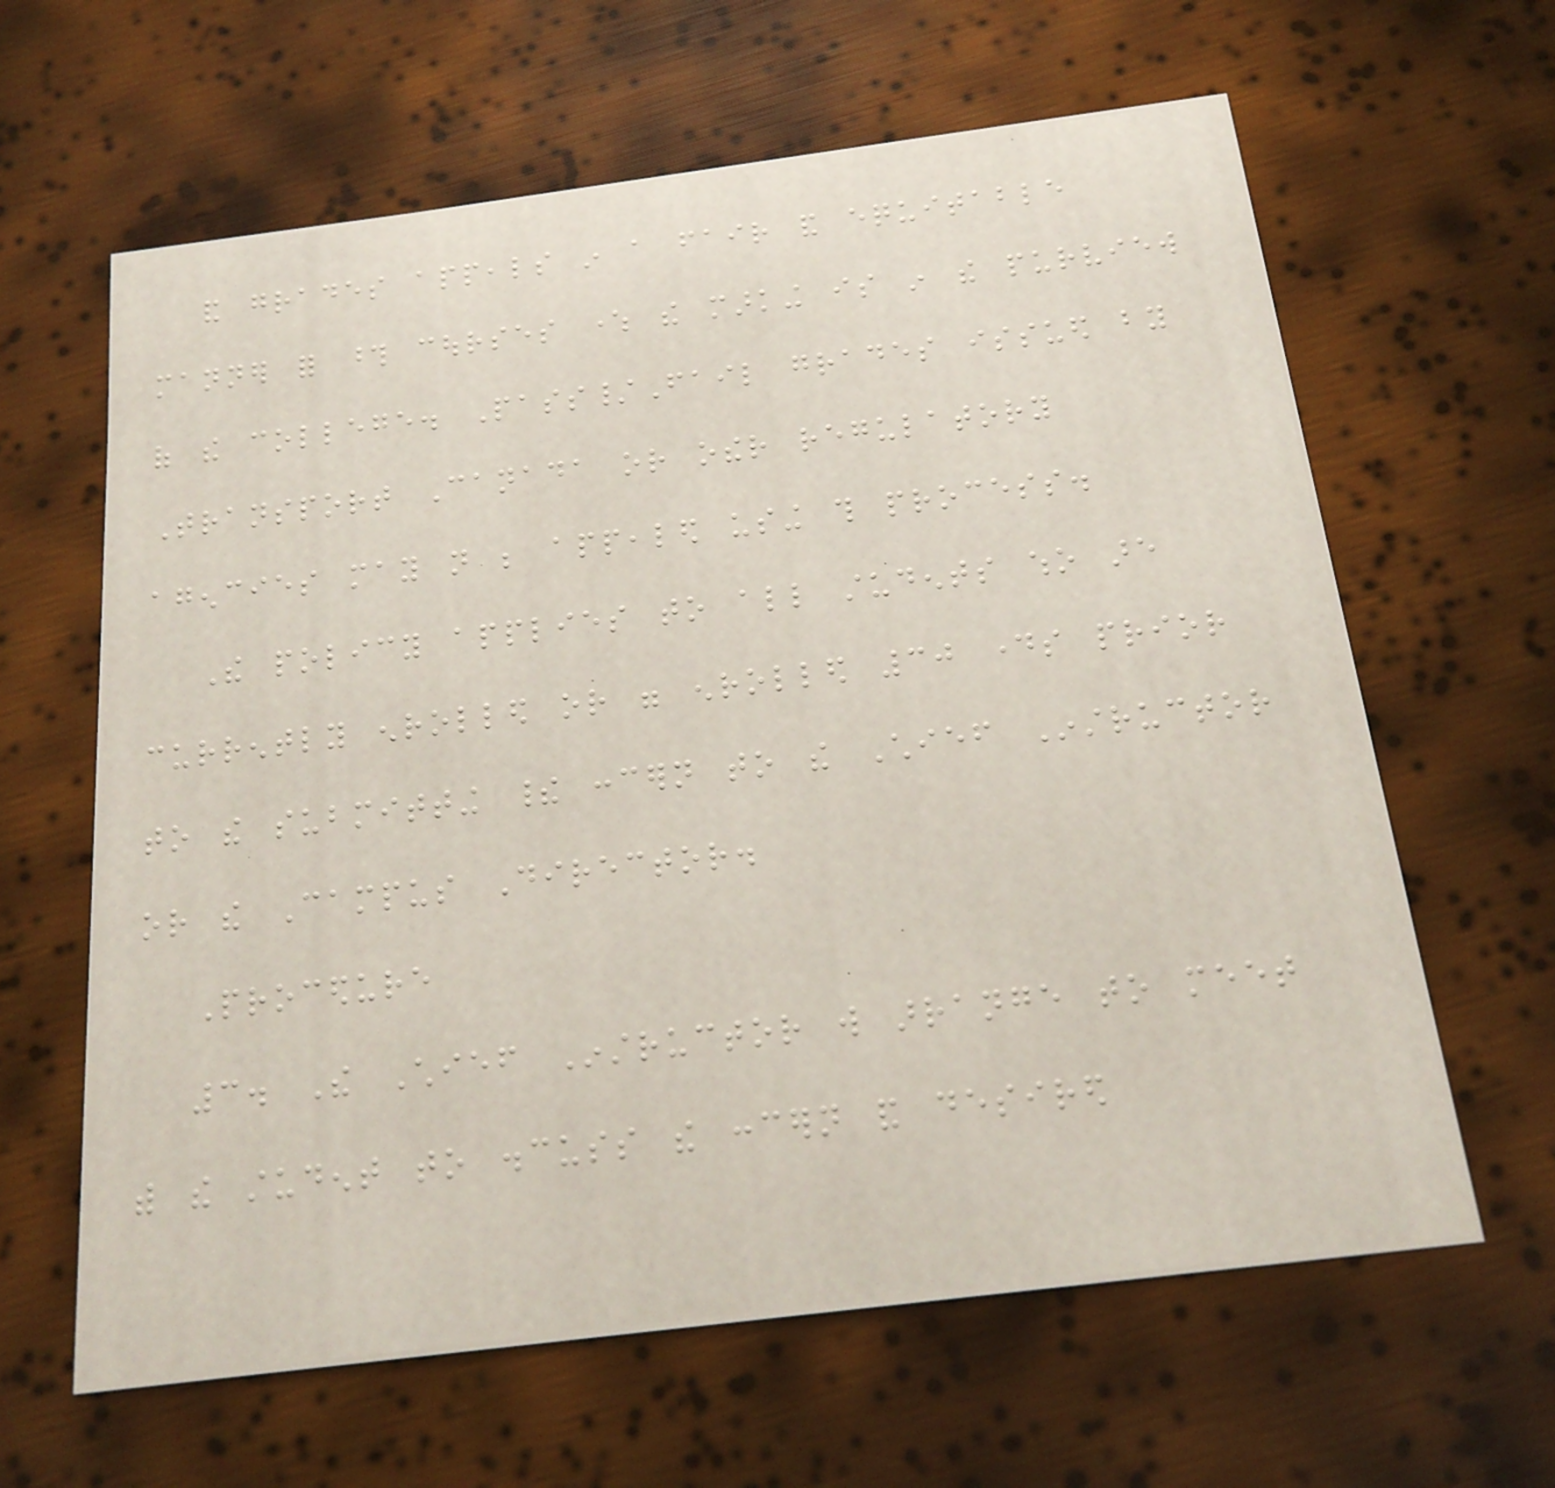and grades appeals in a fair and equitable
manner for those courses where the marking is in the purview
of the college. Pass/Fail grades issued by
Transport Canada or other regulatory
agencies may not be appealed using this process.
The policy applies to all students who are
currently enrolled or were enrolled 30 days prior
to the submitting their concern to the Chief Instructor
or the Campus Director.
Procedure
3. The Chief Instructor will arrange to meet
with the student to discuss the concern and desired
